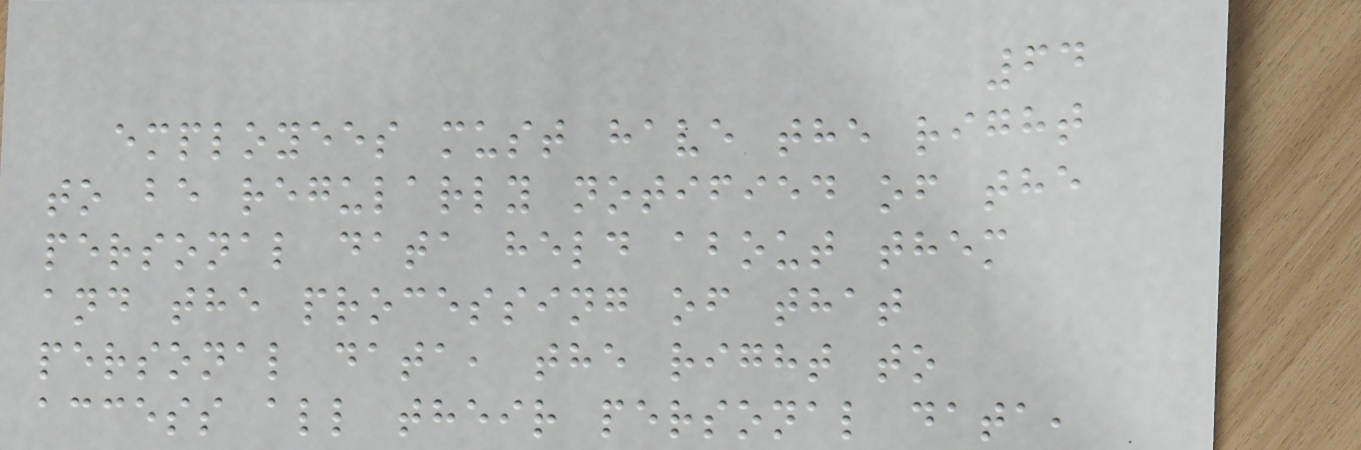64
employees must have the right
to be regularly notified of the
personal data held about them
and the processing of that
personal data, the right to
access all their personal data,
